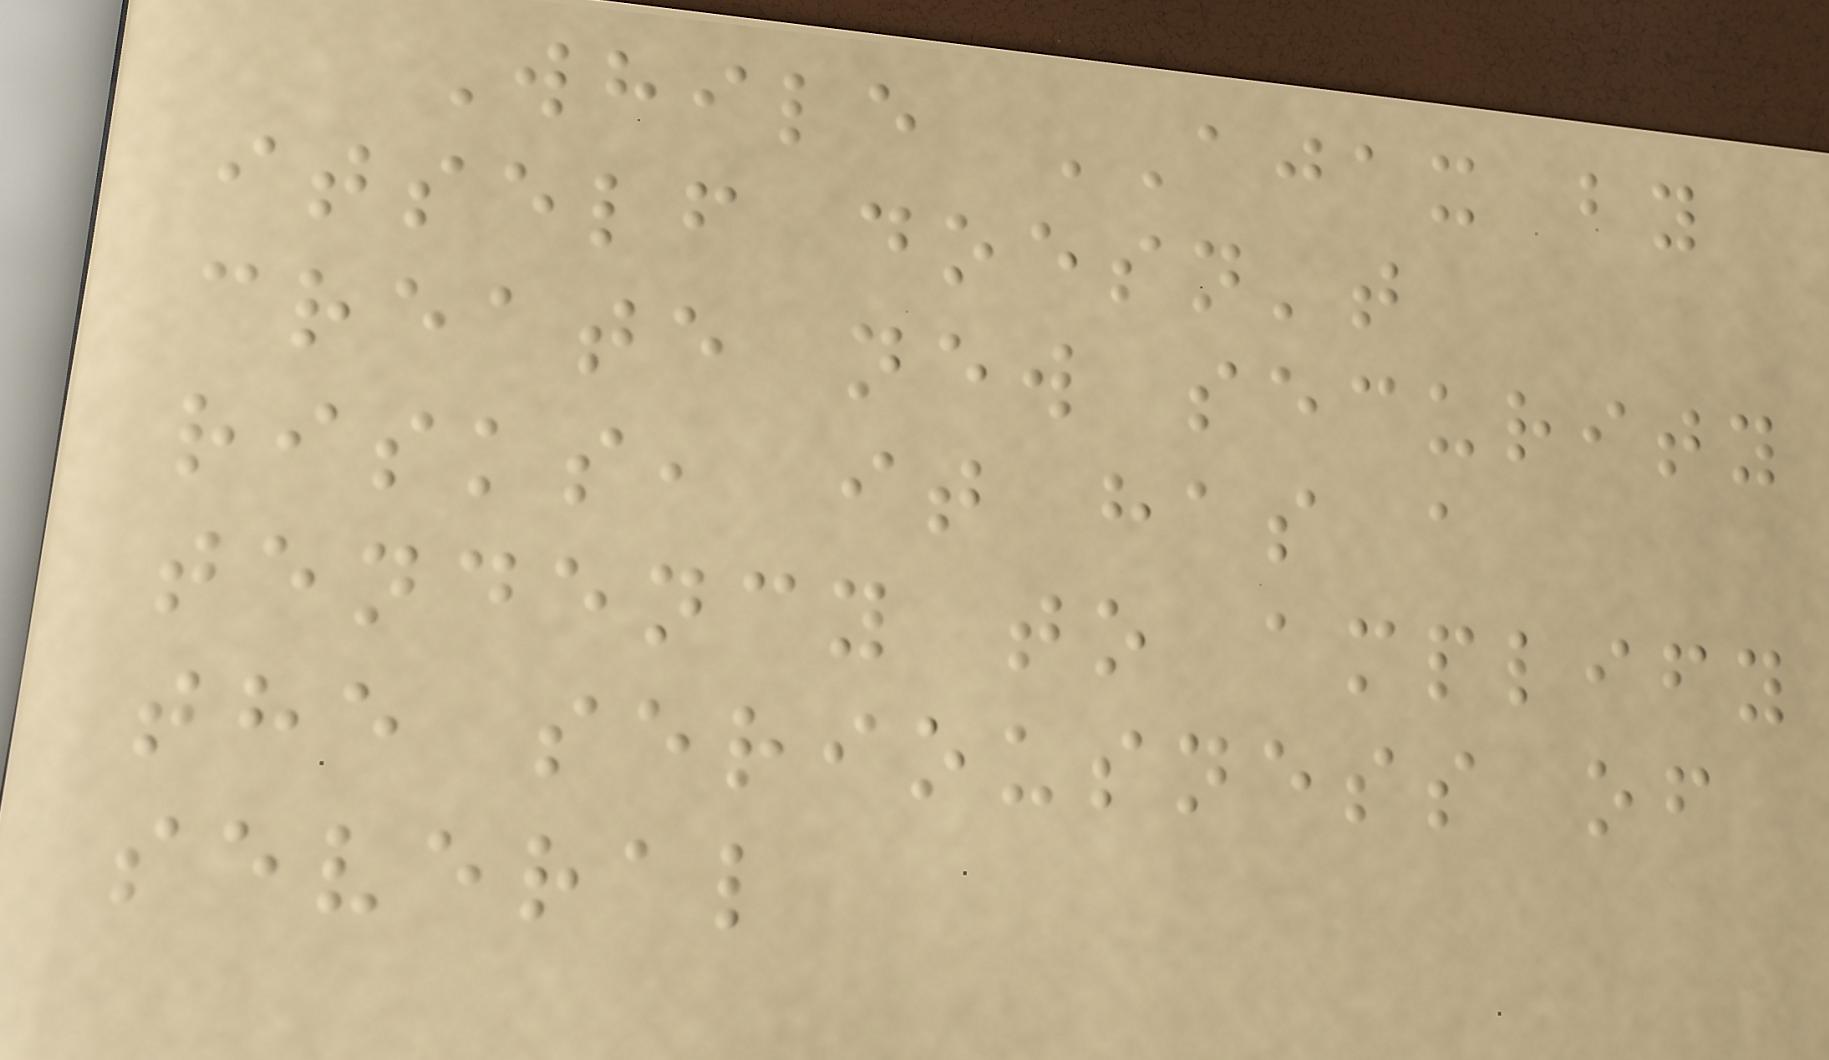While AJAX by
itself doesn't
create new security
risks, it has a
tendency to amplify
the seriousness of
several
